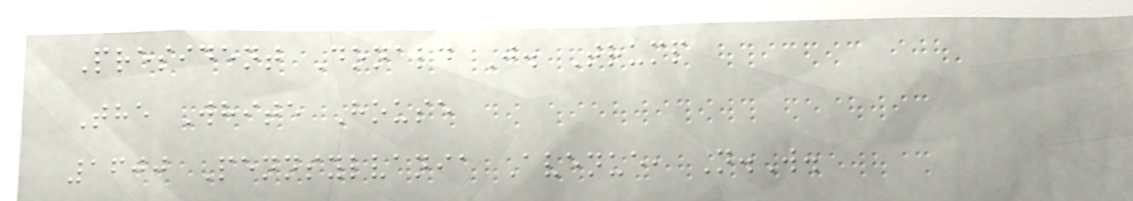President Donald J. Trump
The White House
1600 Pennsylvania Avenue, N.W.
